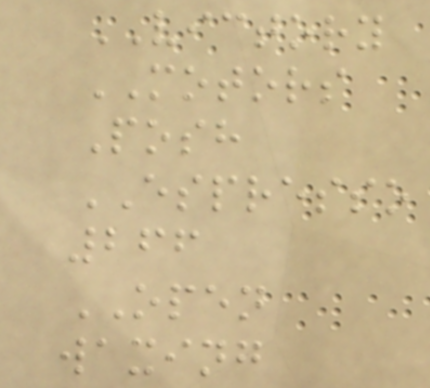VICTORY
MOTORS
Posh
ESPRESSO
266
OPEN
waxing
